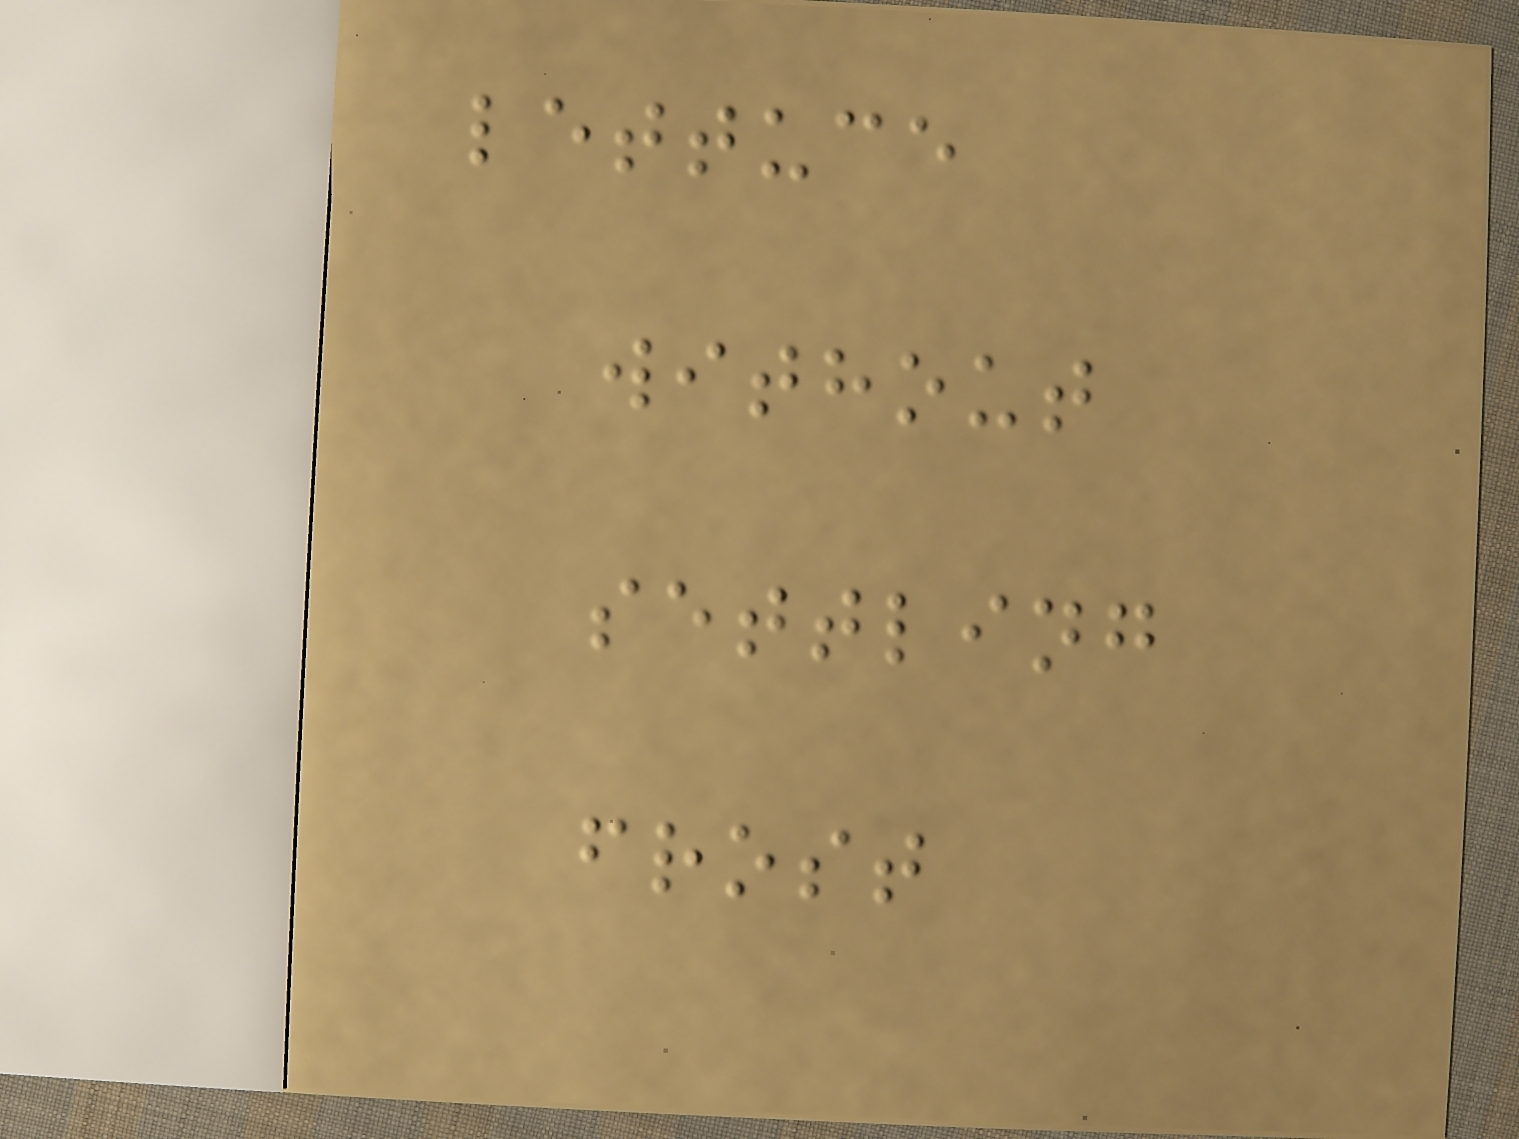lettuce
without
settling
frost
